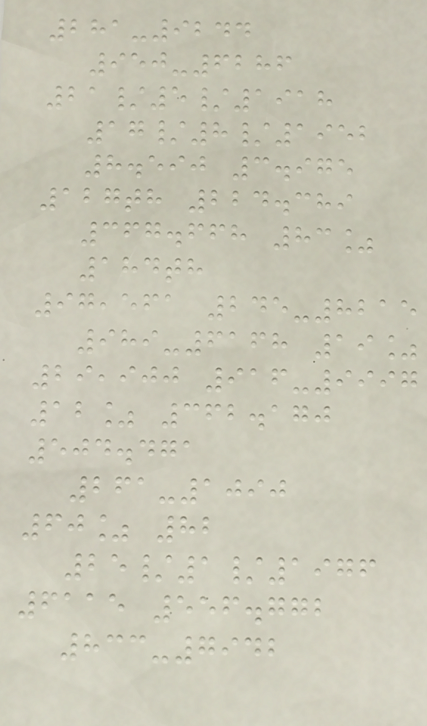281-9244
950-6286
21/5/1918
17/8/1952
8.590 3.975
127th 224.389
367.668 83%
184th
97,561 245-8215
989-6168 19%
29,900 916-9997
12% 362.170
504.471
261-1090
60% 82
25/1/1976
6115 556.772
833-7942
